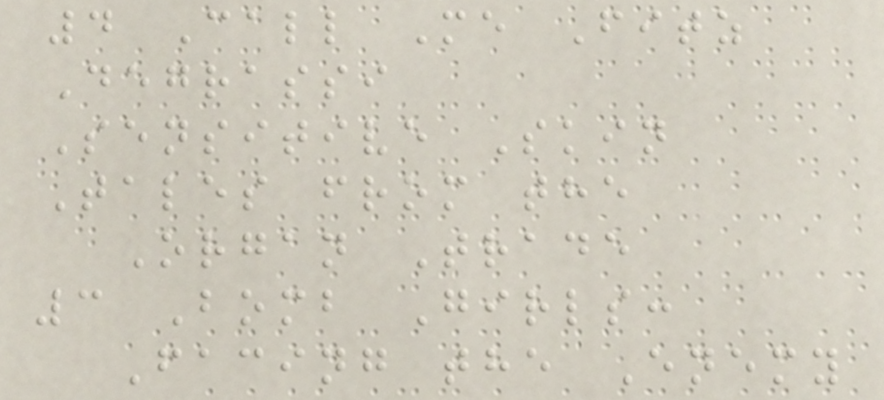4 Call Me Fitz
Degrassi
Sensitive Skin
Tales from the
Organ Trade
3 Bomb Girls:
Facing the Enemy
